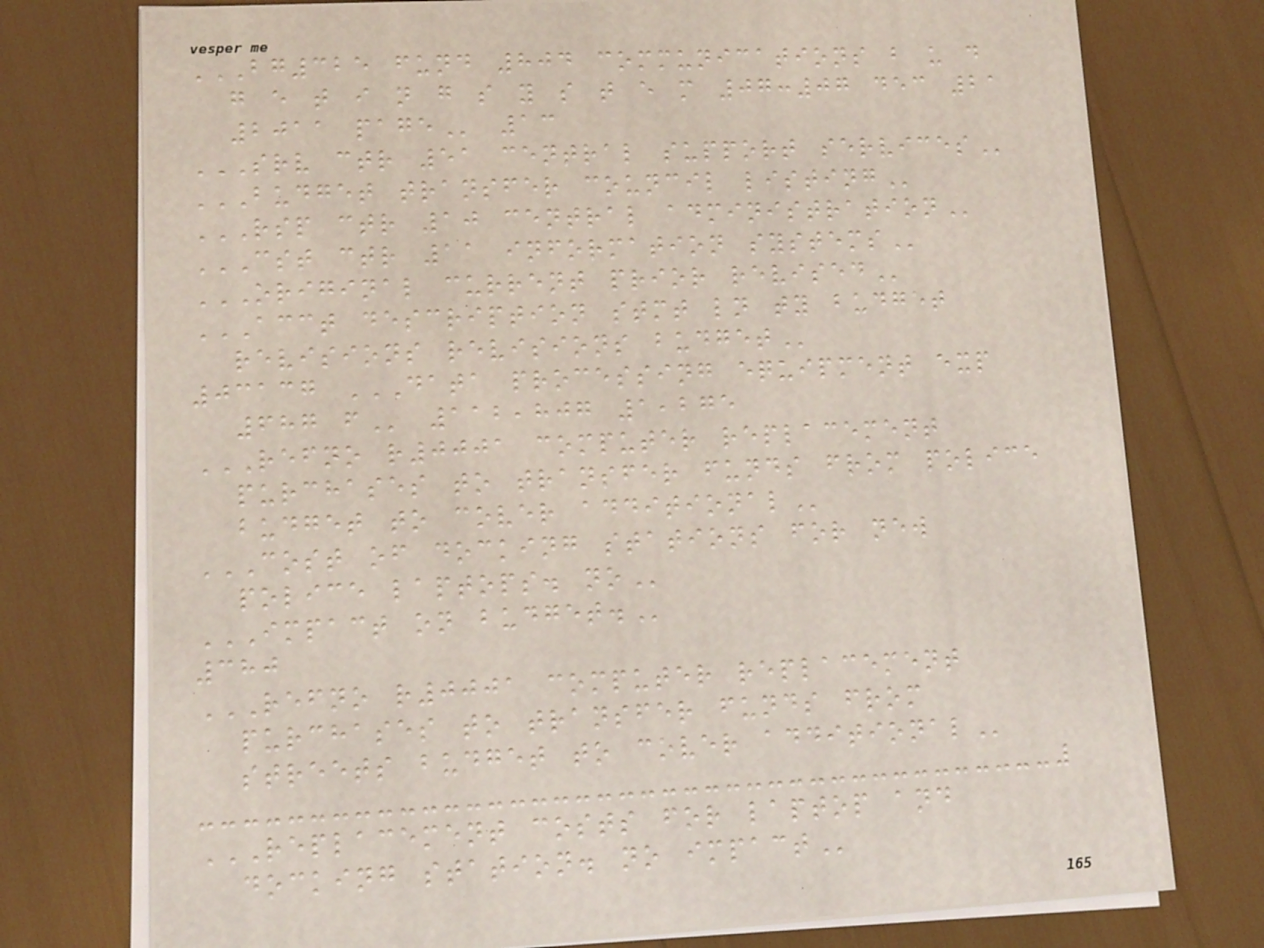BG325 FUND 804 COMMUNICATIONS B U D
G E T I N G S Y S T E M 07:07 DEC 21
2011 PAGE 13
SRV CTR 51 CENTRAL SUPPORT SERVICES
BUDGET TRANSFER COUNCIL LISTING
RSP CTR 10 CENTRAL ADMINISTRATION
CST CTR 11 INFORMATION SYSTEMS
ORIGINAL CURRENT PRIOR REVISED
ACCT DESCRIPTION STMT LN TY BUDGET
REVISIONS REVISIONS BUDGET
03137 DATA PROCESSING EQUIPMENT EXP
687 F 112,807 1,275
REFNO R0001 COMPUTER REPLACEMENT
PURCHASES TO TRANSFER FUNDS FROM POLICE
BUDGET TO COVER ADDITIONAL
COST OF DOCKING STATIONS FOR NEW
POLICE LAPTOPS. NO
IMPACT ON BUDGET.
380
REFNO R0001 COMPUTER REPLACEMENT
PURCHASES TO TRANSFER FUNDS FROM
STREETS BUDGET TO COVER ADDITIONAL
REPLACEMENT COSTS FOR LAPTOP AND
DOCKING STATION. NO IMPACT
